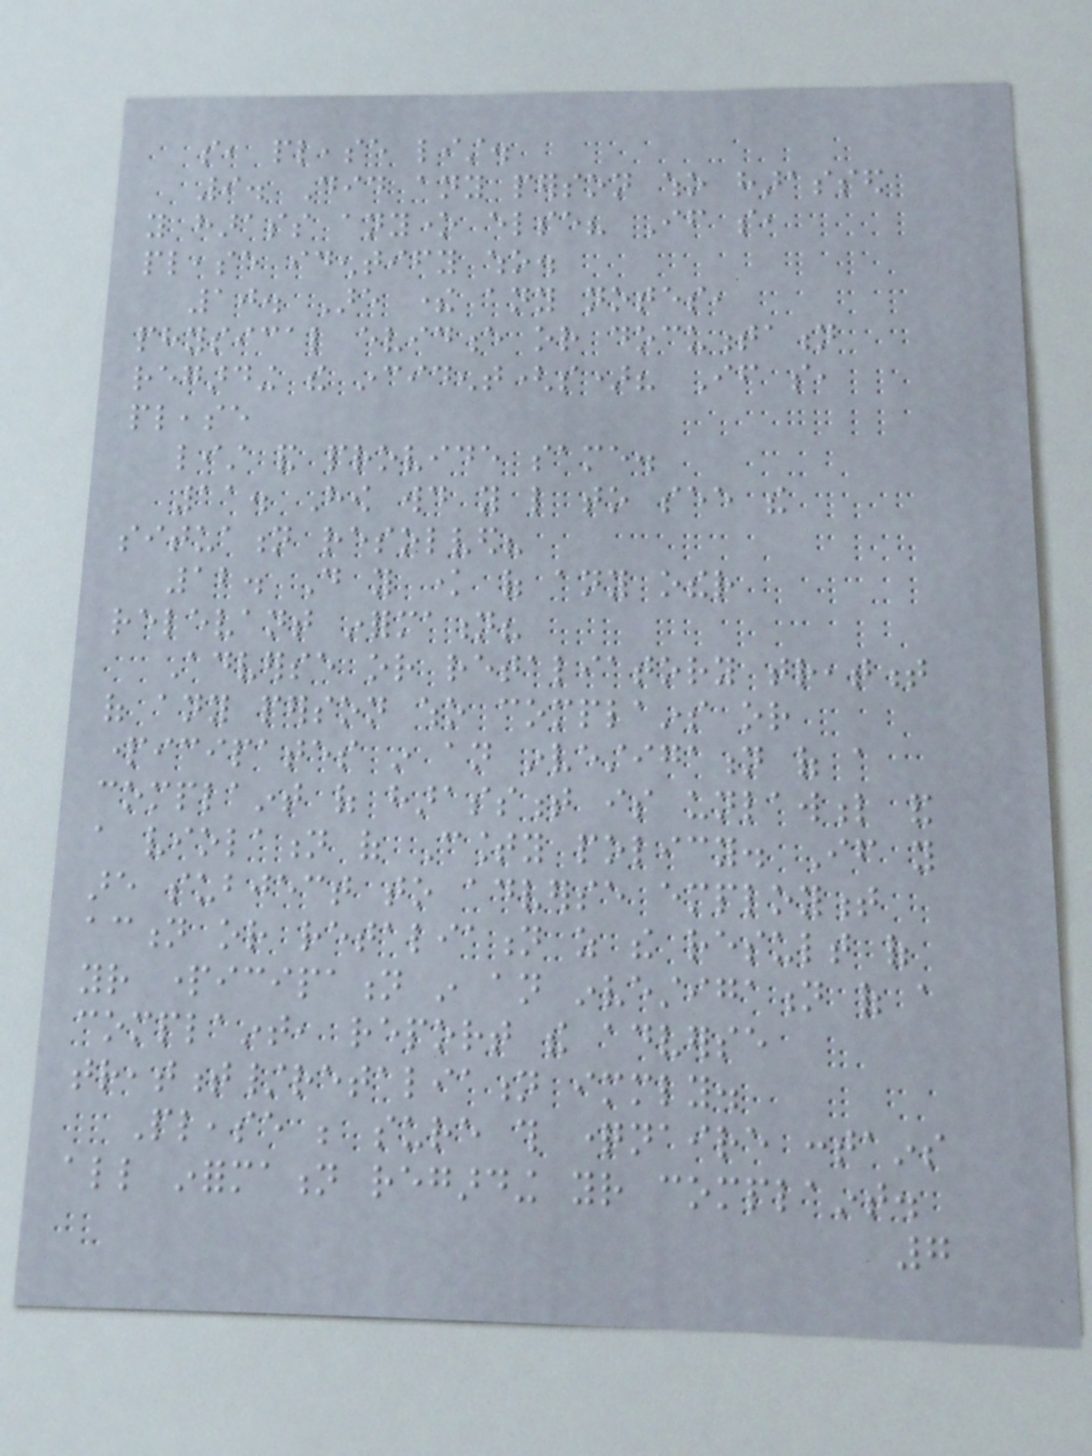so, please list.
9. Did any person who harassed
you harass anyone else? If so,
please identify who.
10. Are there any notes,
physical evidence or documentation
regarding the incident(s)? If so,
please
list and provide same.
11. How would you like to see the
situation resolved?
12. Do you know of any other
relevant information?
Adverse or retaliatory treatment
of any person who complains or
participates in an investigation of a
complaint of harassment is unlawful and
a violation of County policy. If you
are subject to adverse employment
action or retaliation as the result of
your participation in an investigation of a
complaint, report the adverse
treatment/retaliation immediately.
Please be sure this questionnaire contains
all information regarding your complaint.
7
